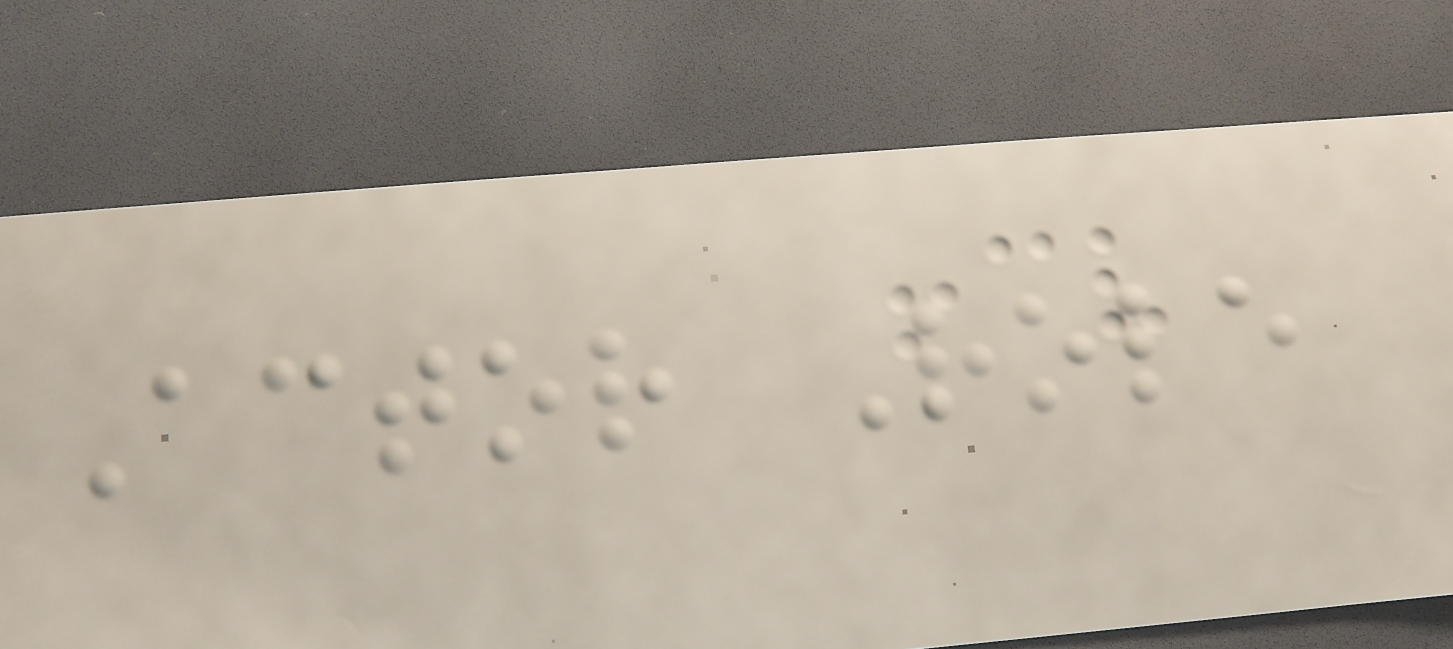Actor Role
